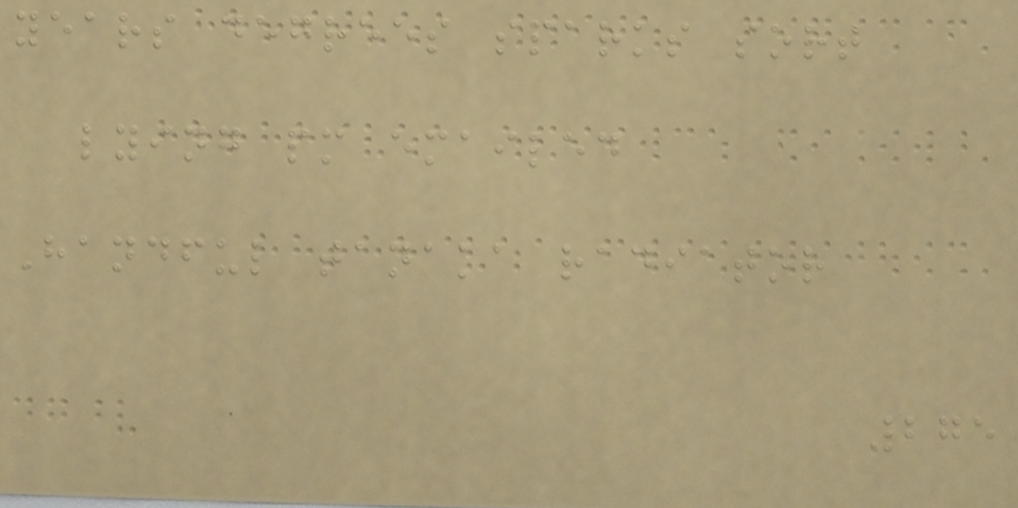years degrees sparks sort
lying pm emailed
Handful tanaka radiator
275
